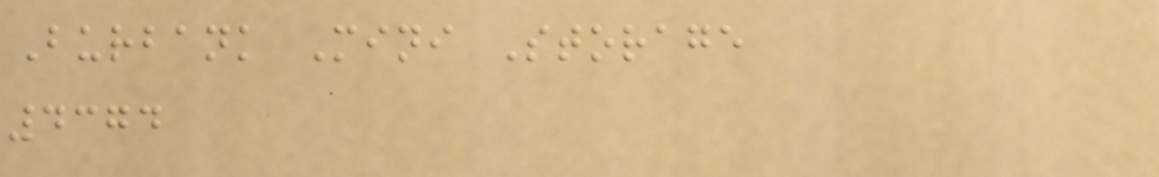Burbank Mini Storage
4374
